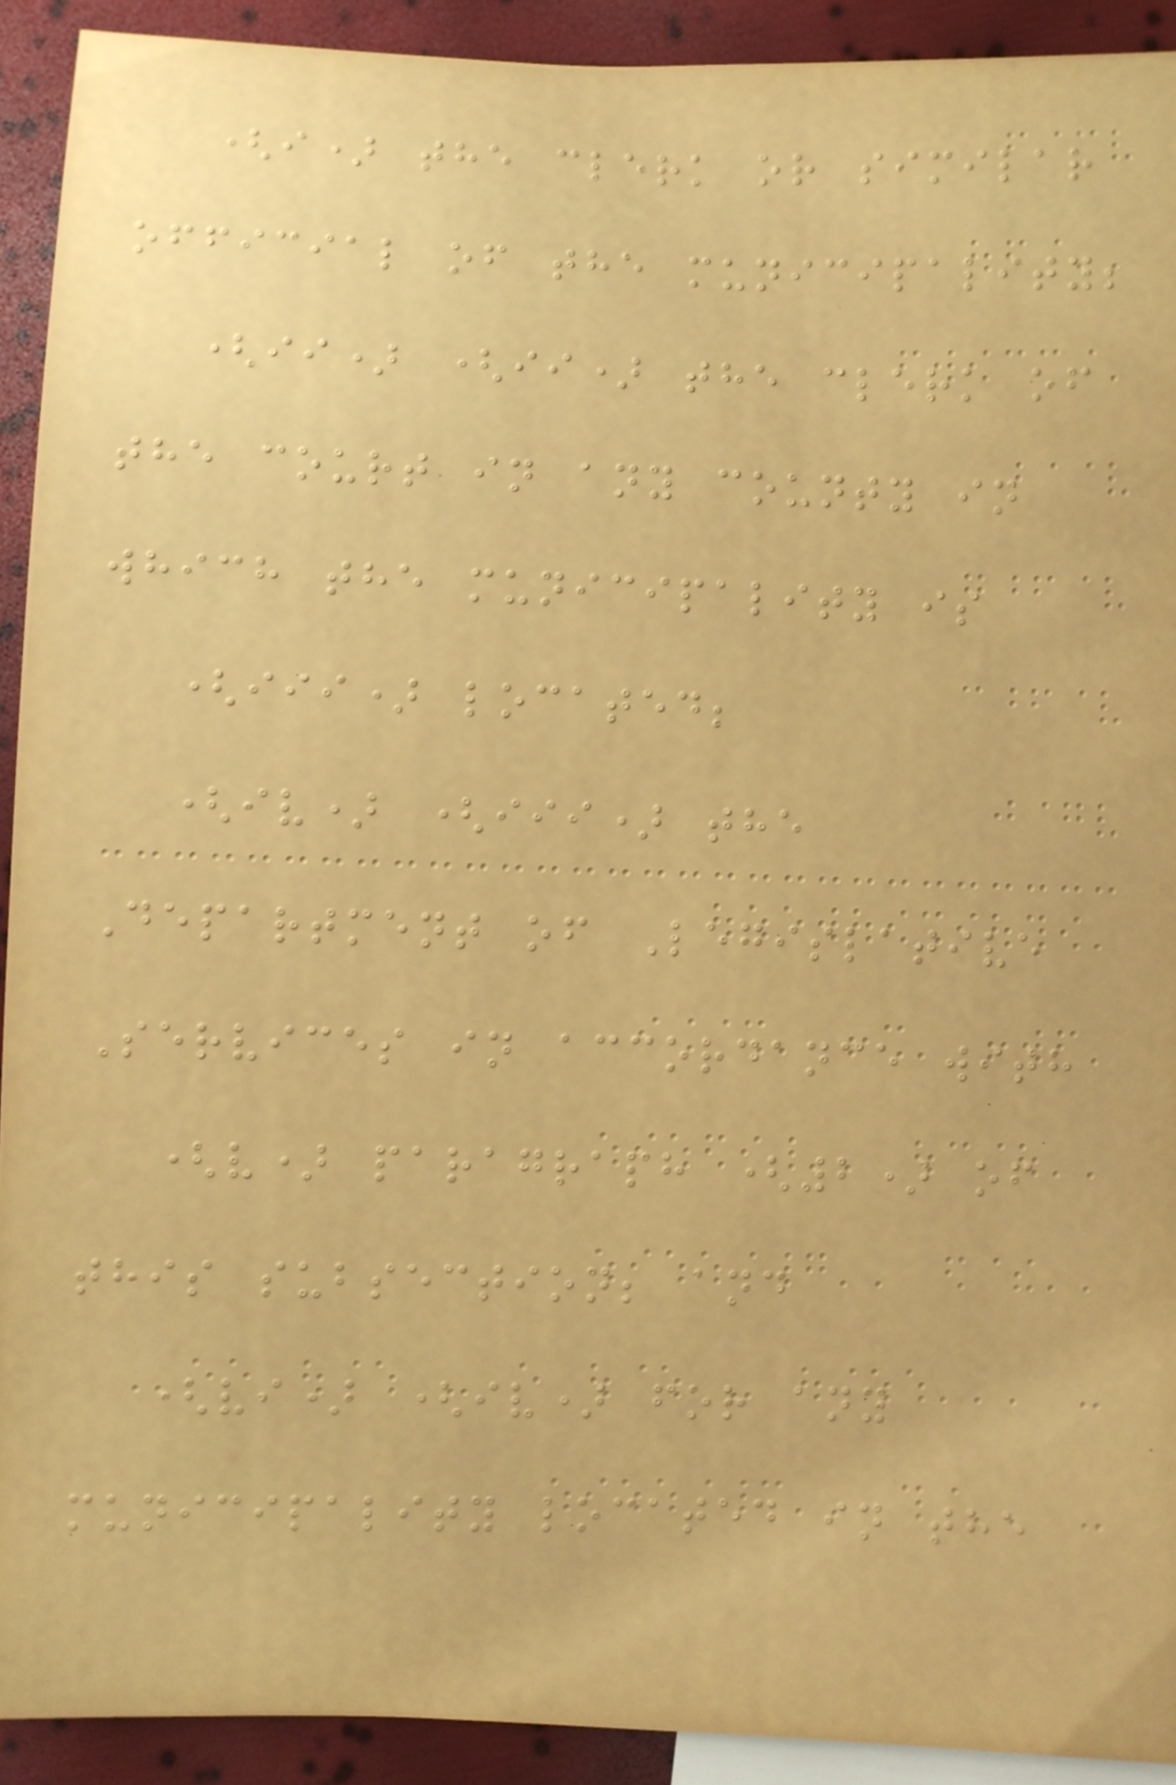(i) the clerk or similar
official of the municipality;
(ii) (ii) the clerk of
the court in any county in
which the municipality is
(iii) located;
(iv) (iii) the
Department of Legislative
Services in accordance with
(v) paragraph (2) of
this subsection; and
(vi) (iv) for any
municipality located in the
